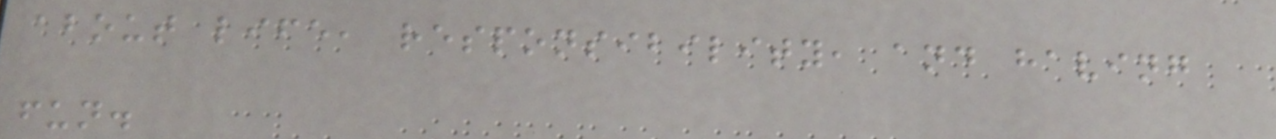about life, responsibility, and having
fun.
